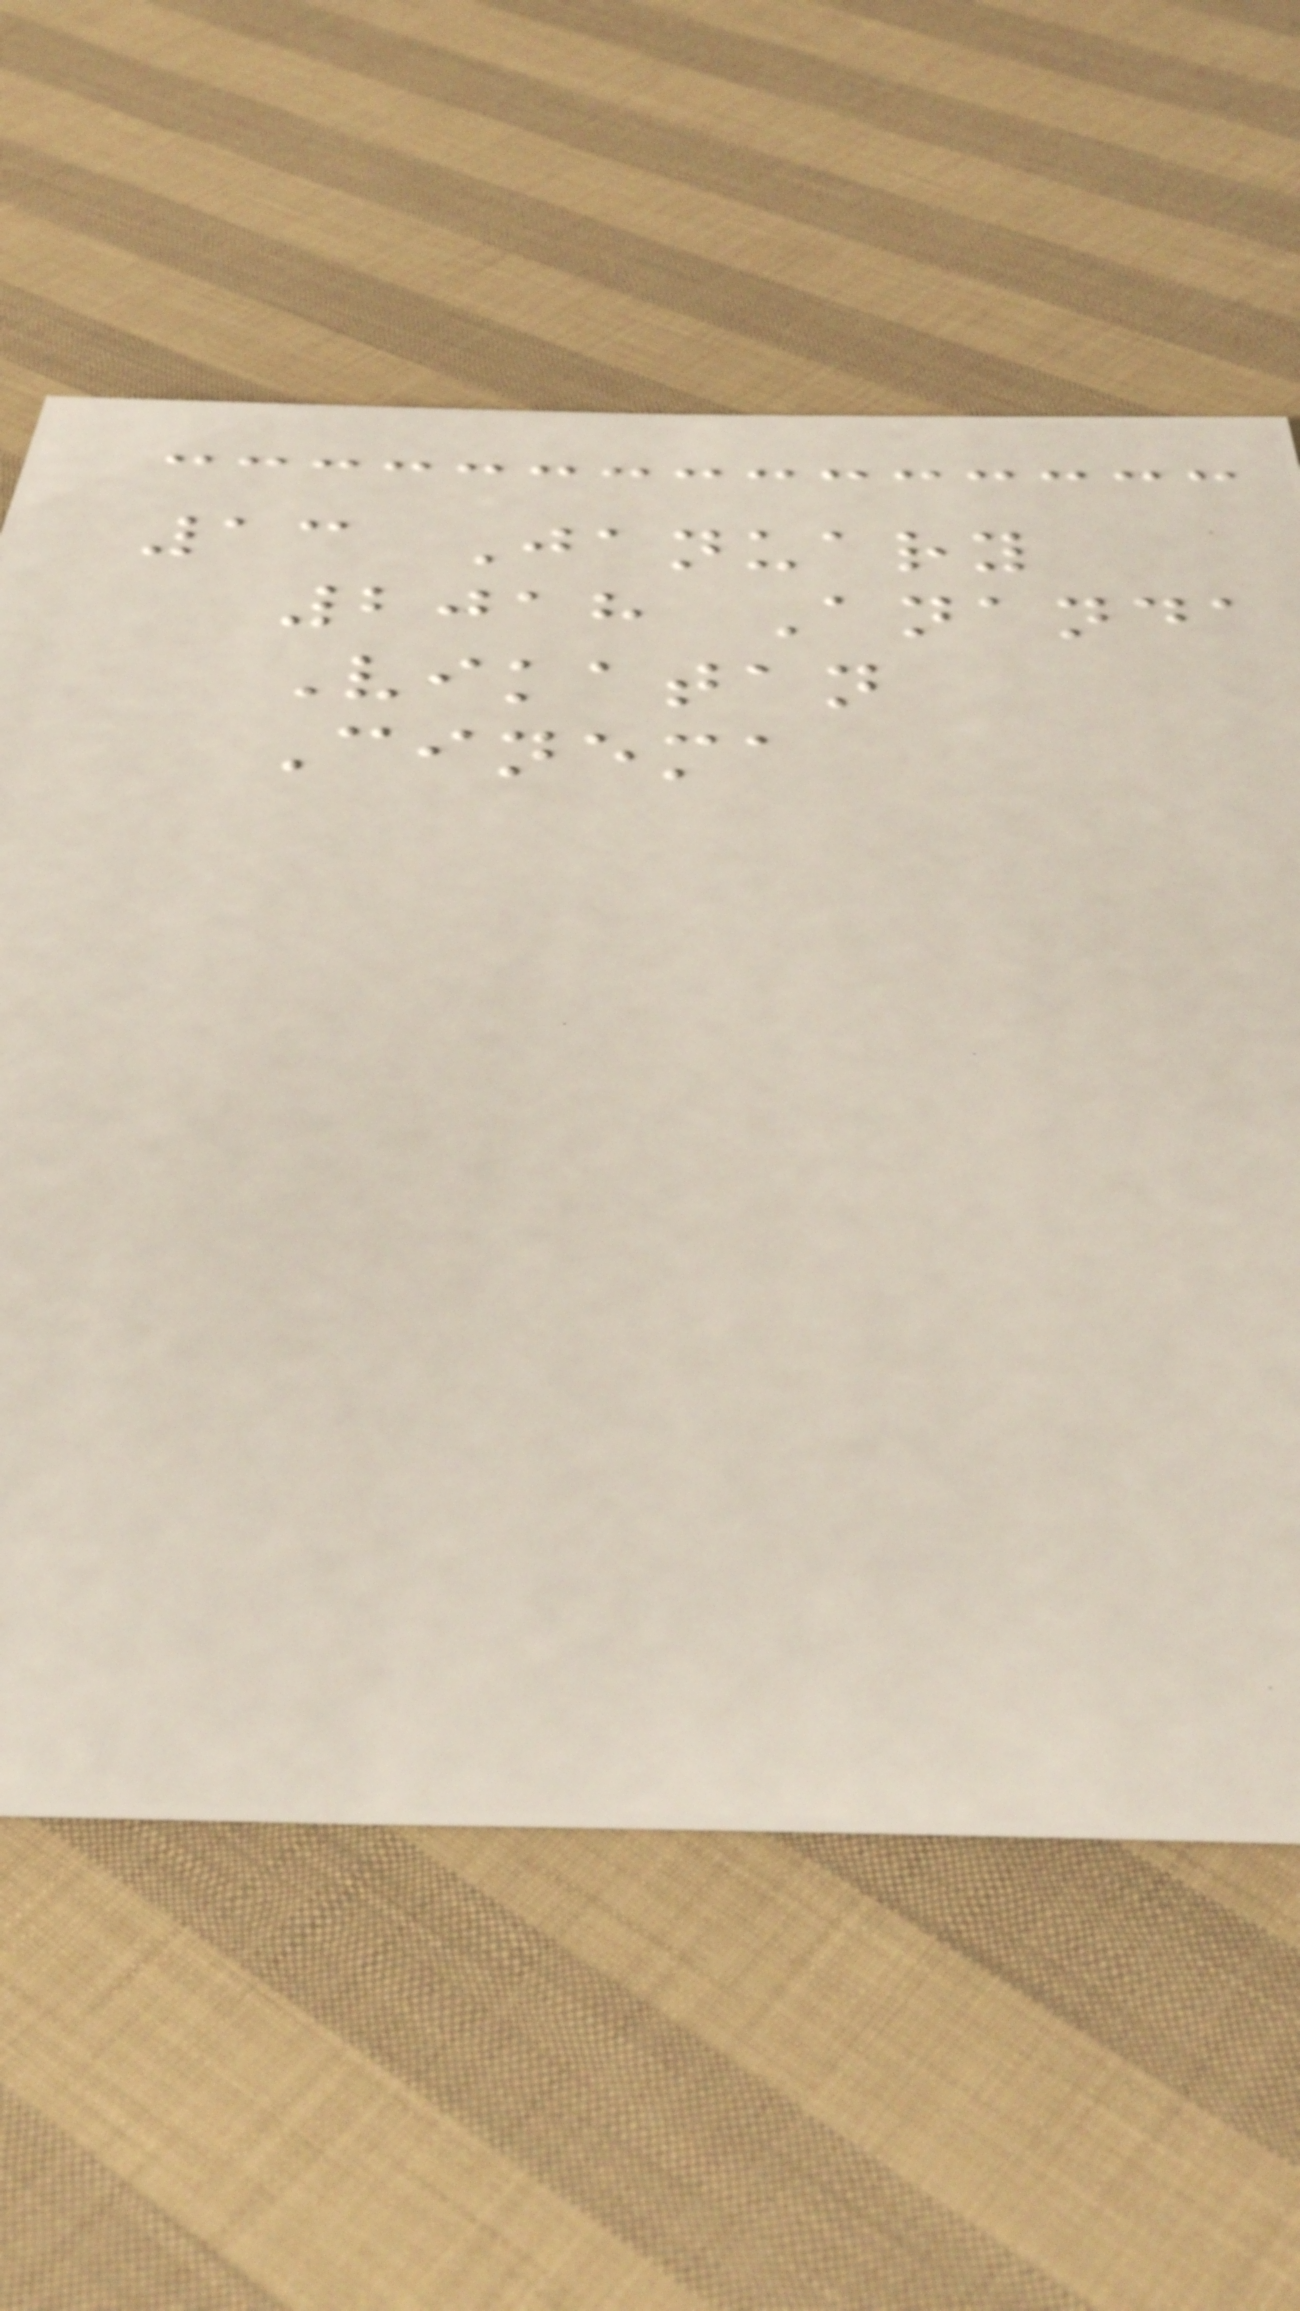13 January
2018 Ananda
Vikatan
Cinema
